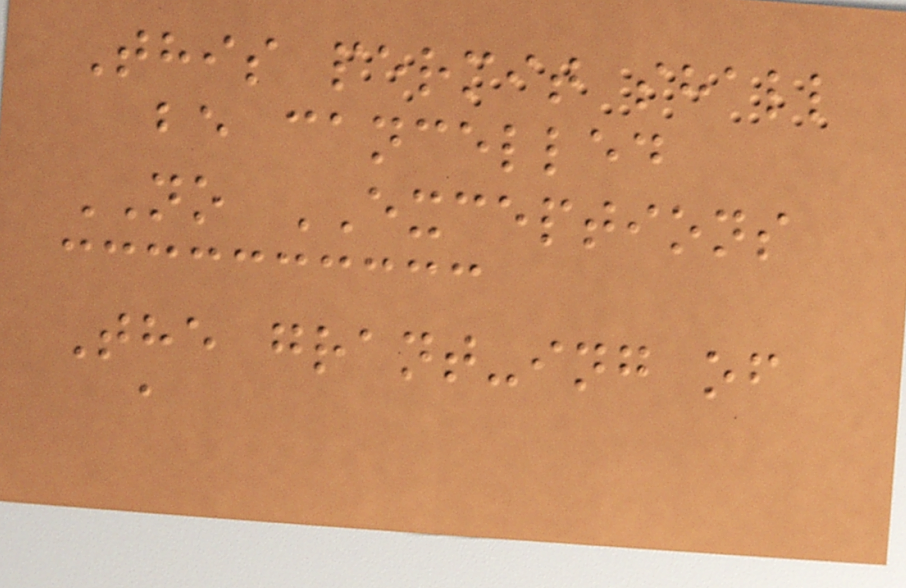This permit shall
be cancelled
NO EXCEPTIONS
The grant-ing of
a
